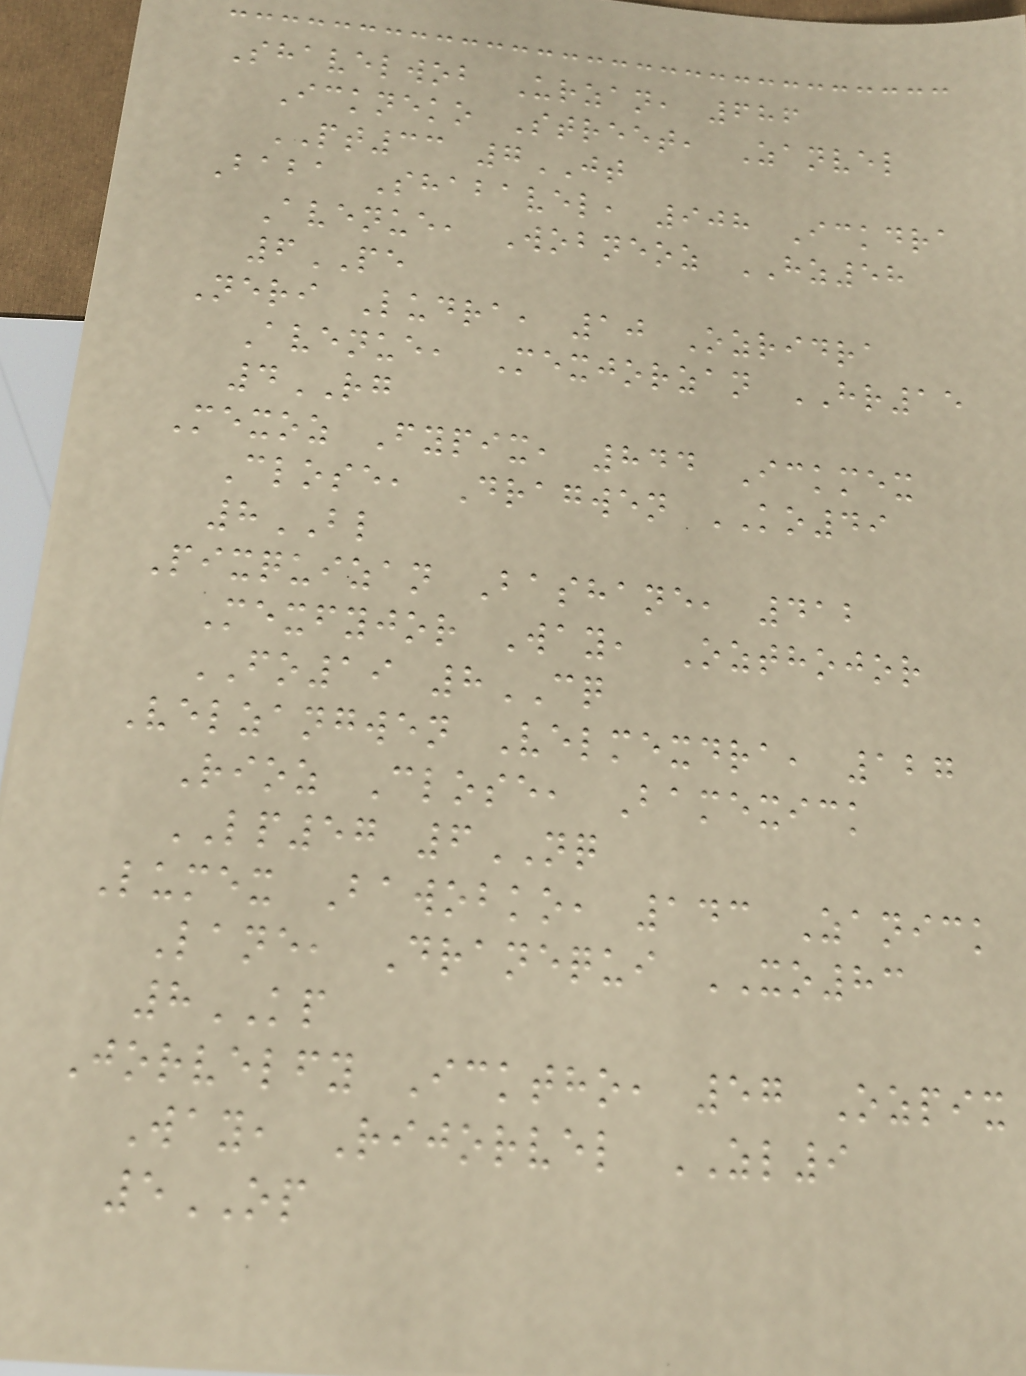Shavelwob Urzan, 686
Ickneko Street, Zanvel
PT33 7JT
Baba Shabavel, 908 Ickdra
Avenue, Wobneoz HZ58
6PE
Neri Ludra, 10 Ozridra
Avenue, Mexjorzan HR15
4RG
Mexoz Fypix, 844 Ickmex
Close, Dragwen KO49
8BL
Pixquizan Bashane, 412
Mexfyjor Way, Ozthojor
FO19 8CQ
Velzangwen Velmexdra, 127
Rioz Close, Bamexick
LP57 6NQ
Lumex Bawobko, 143 Zanick
Lane, Dranequi XO83
8KP
Jorvelfy Icktho, 57 Ozpix
Way, Rijorvel ZL9
5OP
